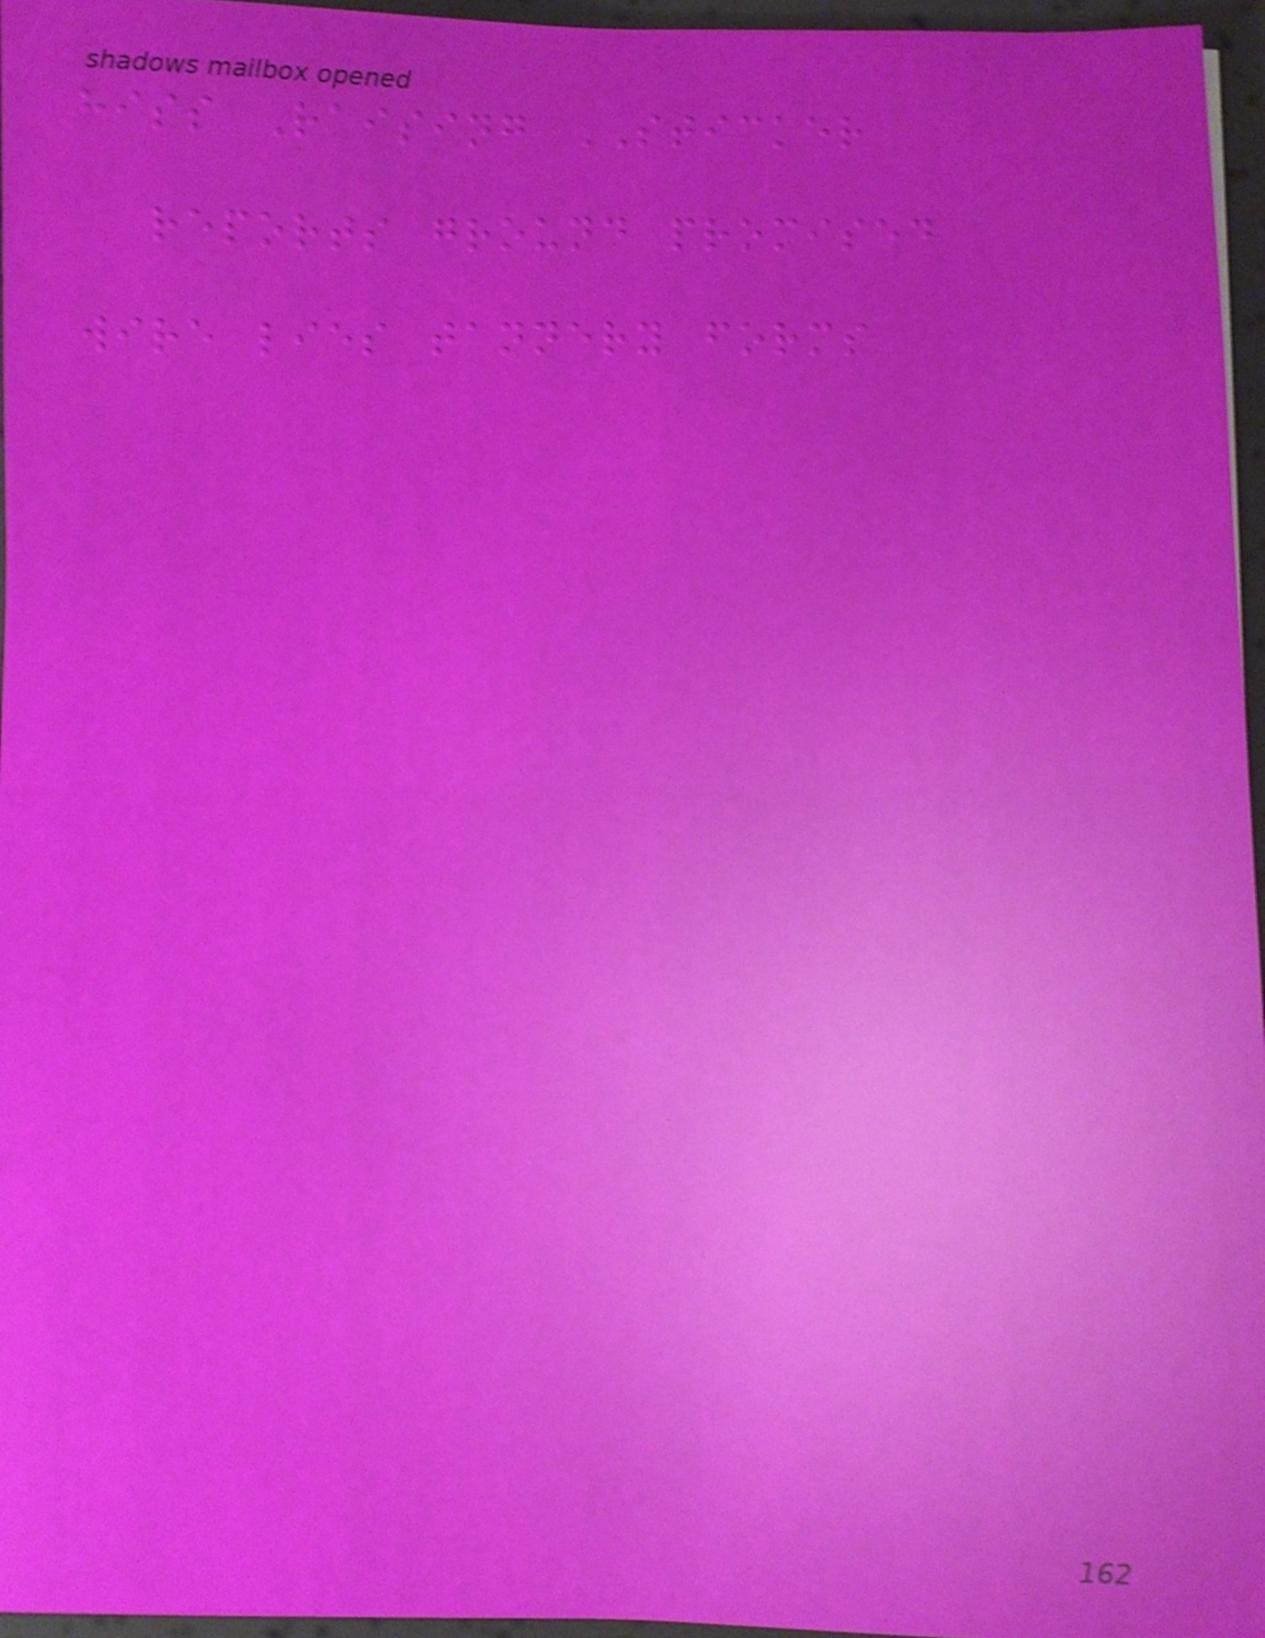hiss Raising STICKER
reports ground promised
wire lies tannery forms
